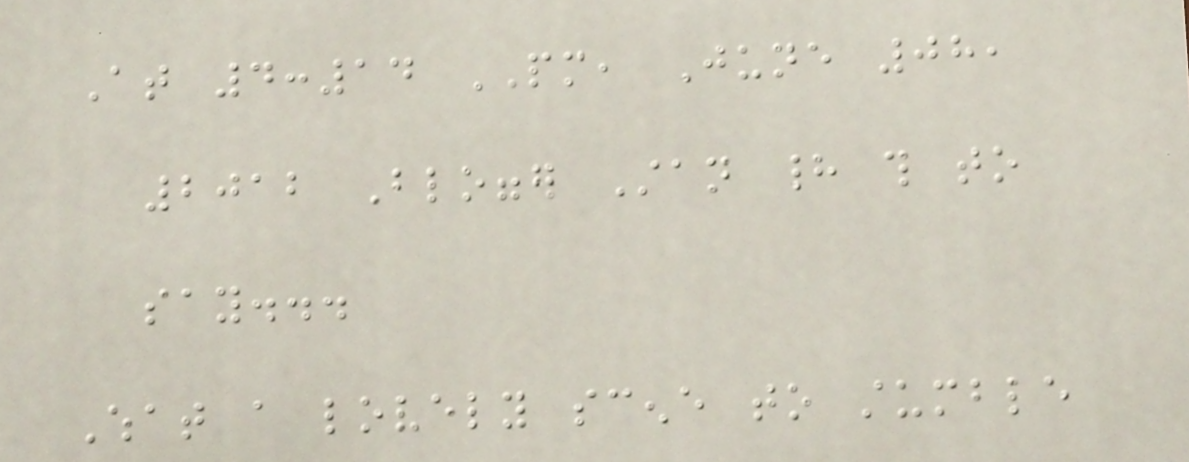At 4:14 PM, June 08,
2012 Blogger Stan had this to
say...
What a lovely scene to stumble
